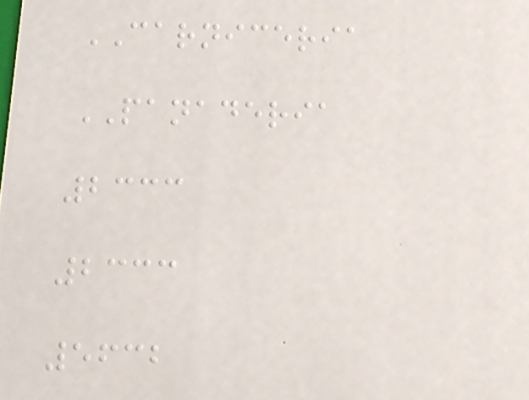CARNICERIA
PANADERIA
2333
2333
5632
